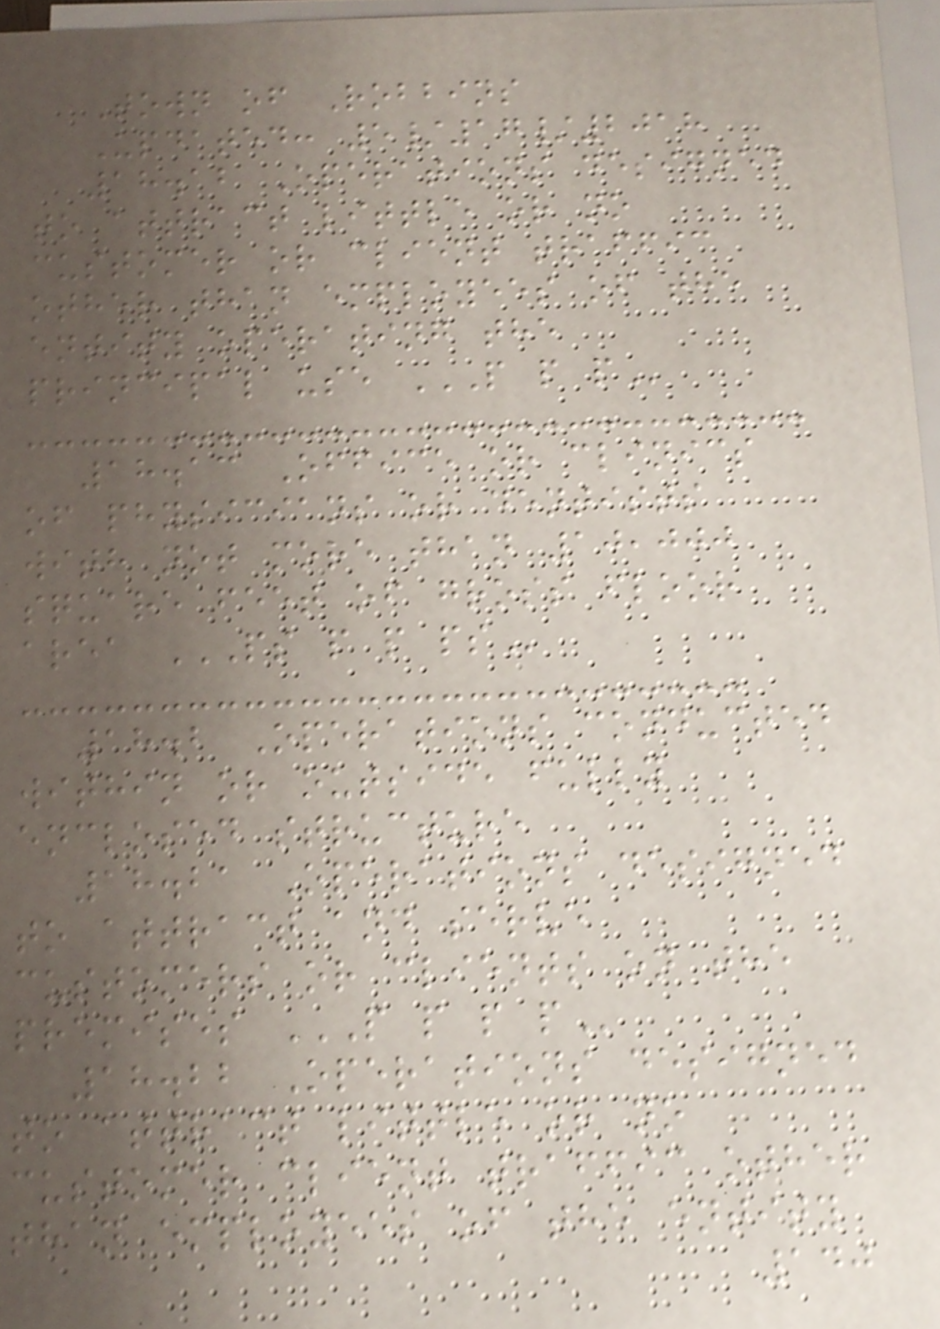Town of Robbins
Updated: 5/17/2018
18.12 Operations designed
to attract little or no
customer or client traffic
other than employees of the
entity operating the
principal use P P P
18.13 Office or clinics
of physicians or dentists
with not more than 10,000
square feet of gross floor
area PS P P PS
18.2 Operations conducted
within or outside fully
enclosed structure
18.21 Operations designed
to attract and serve
customers or clients on the
premises P P P P
18.22 Operations designed
to attract little or no
customer client traffic other
than employees of the entity
140
